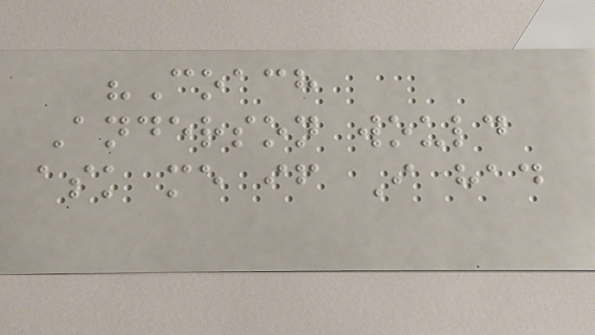"Coach
Anderson would
ask me if I had
